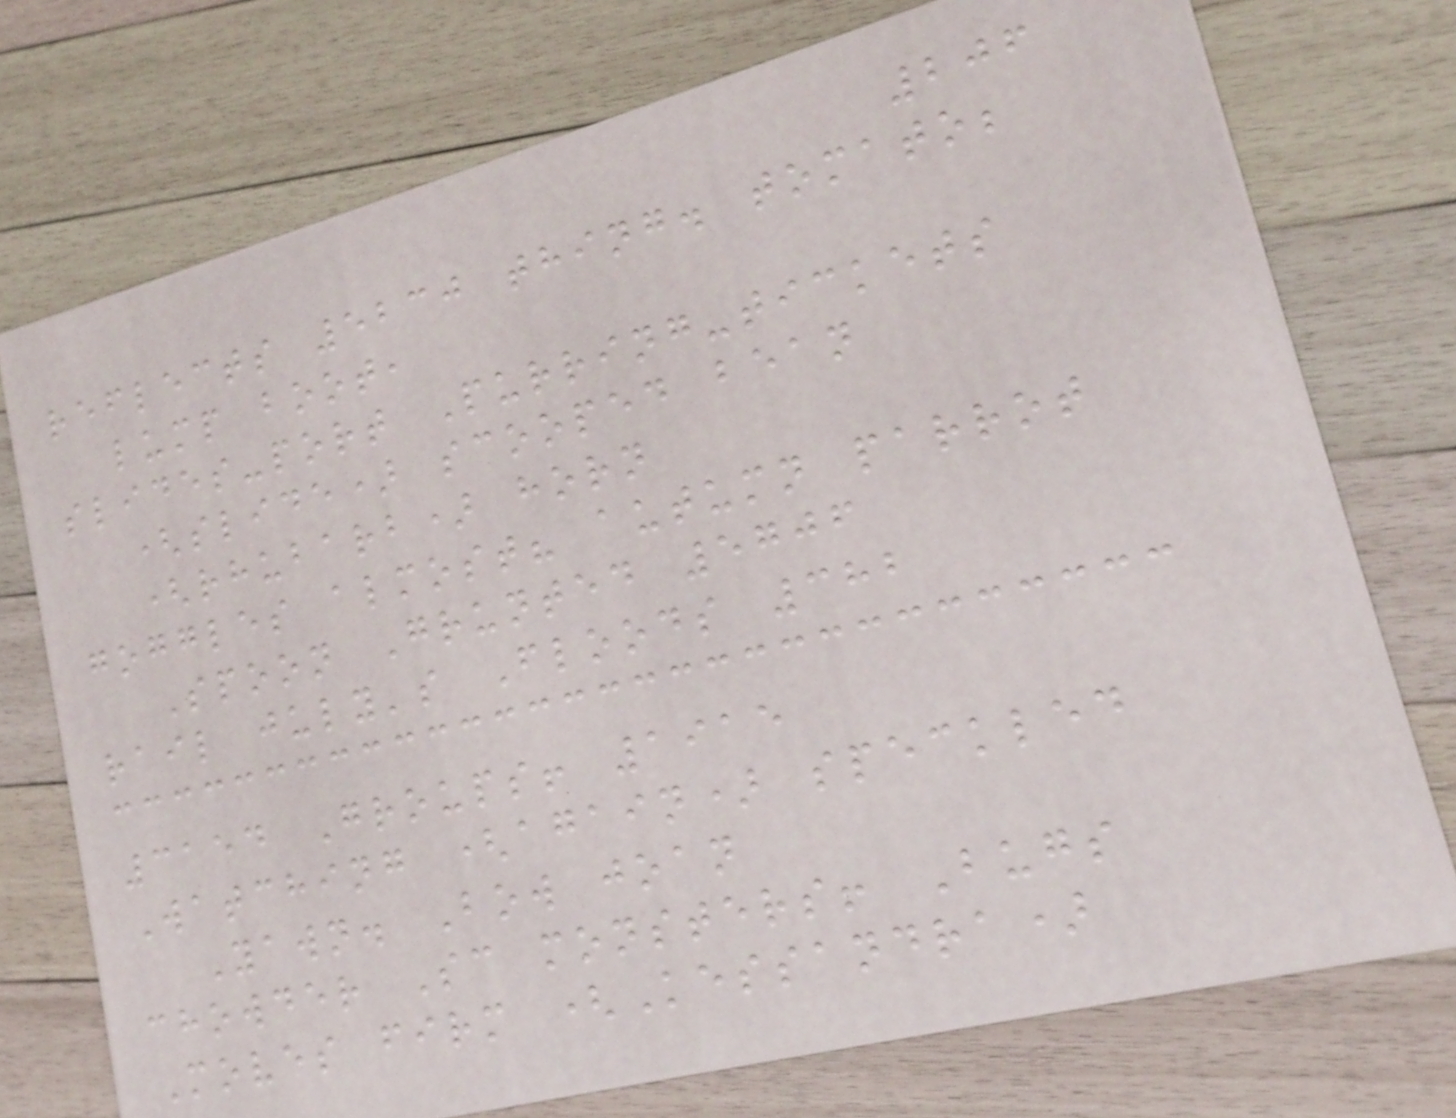206
reflects 5230 thing. tomato;
lump boot,
slides-port Purring-tickets
(slide) scooped bean
(rhubarb) horn
goggles almost? autumn parrot
Spoon Grunted 5706
rail july's Floods 382
3154 Groups! 1915
Watching (again) speckled
Yawn. Bow joan
chowder Sc monsters! Bugs
Moves firm (Kessandra)
